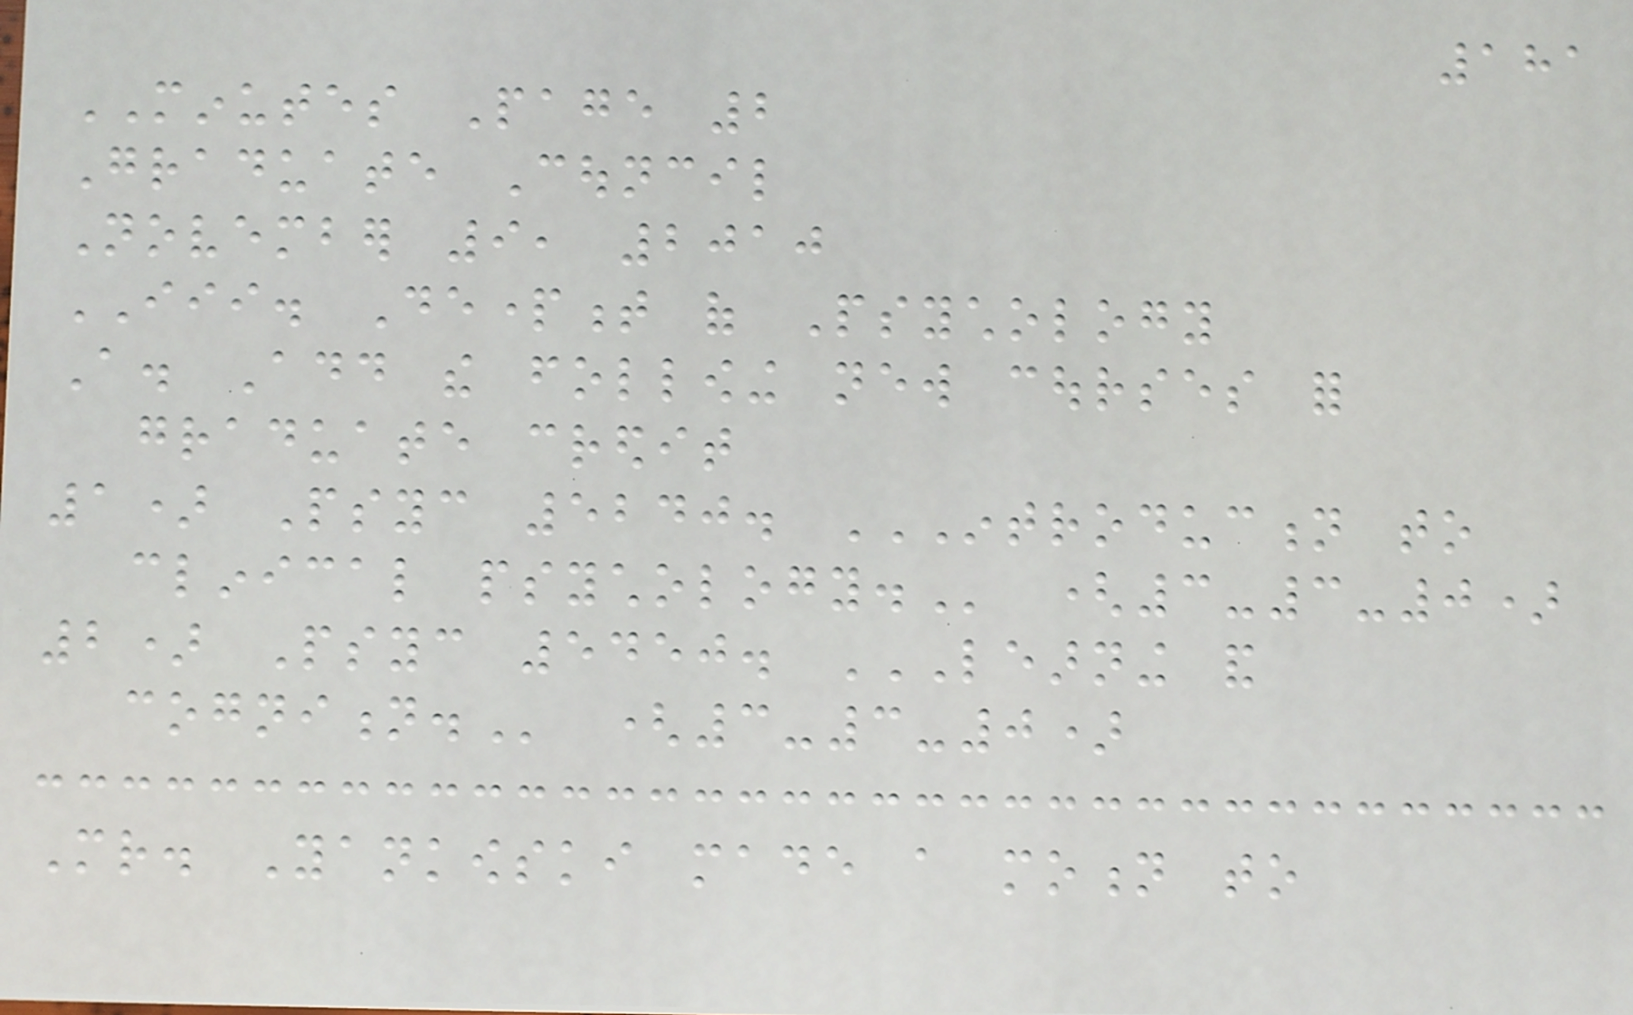181
MINUTES Page 2
Graduate Council
November 9, 2010
III. Department of Psychology
A. Add the following new courses for
graduate credit
1) Psyc 5240. INTRODUCTION TO
CLINICAL PSYCHOLOGY. (3-3-0)
2) Psyc 5450. LEARNING AND
COGNITION. (3-3-0)
Mr. Yankowski made a motion to
